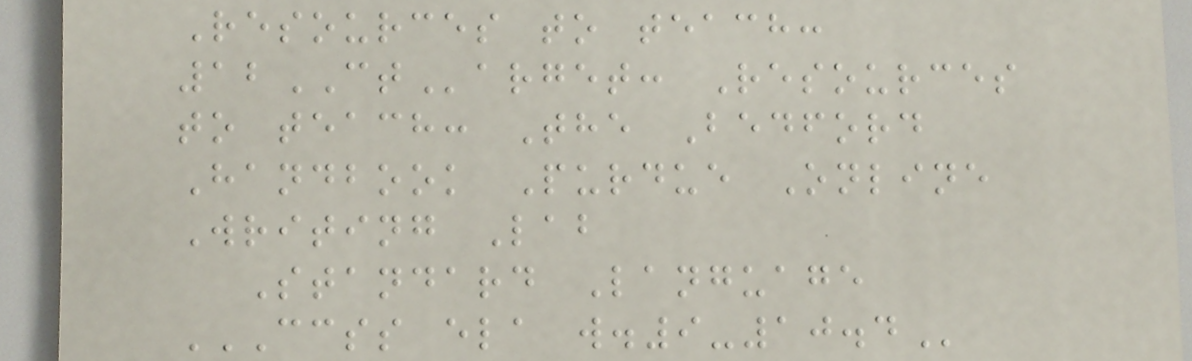Resources to teach:
12CTarget: Resources
to teach: The Bedford
Handbook Purdue Online
Writing Lab
Standard Language
CCSS ELA W.9-10.4
